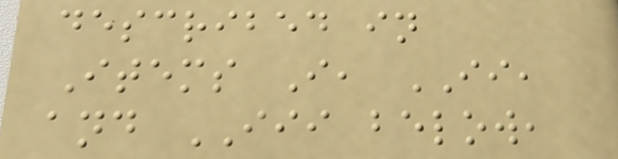described in
Items I, II,
and III below,
